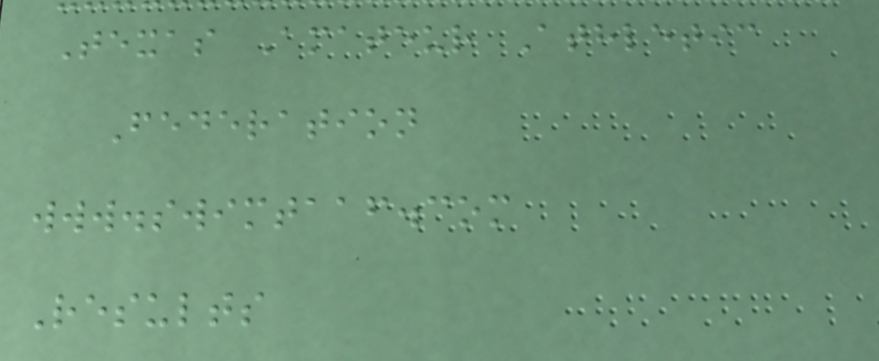Texas Amateur Athletic
Federation
www.swimtaaf.com
Results
